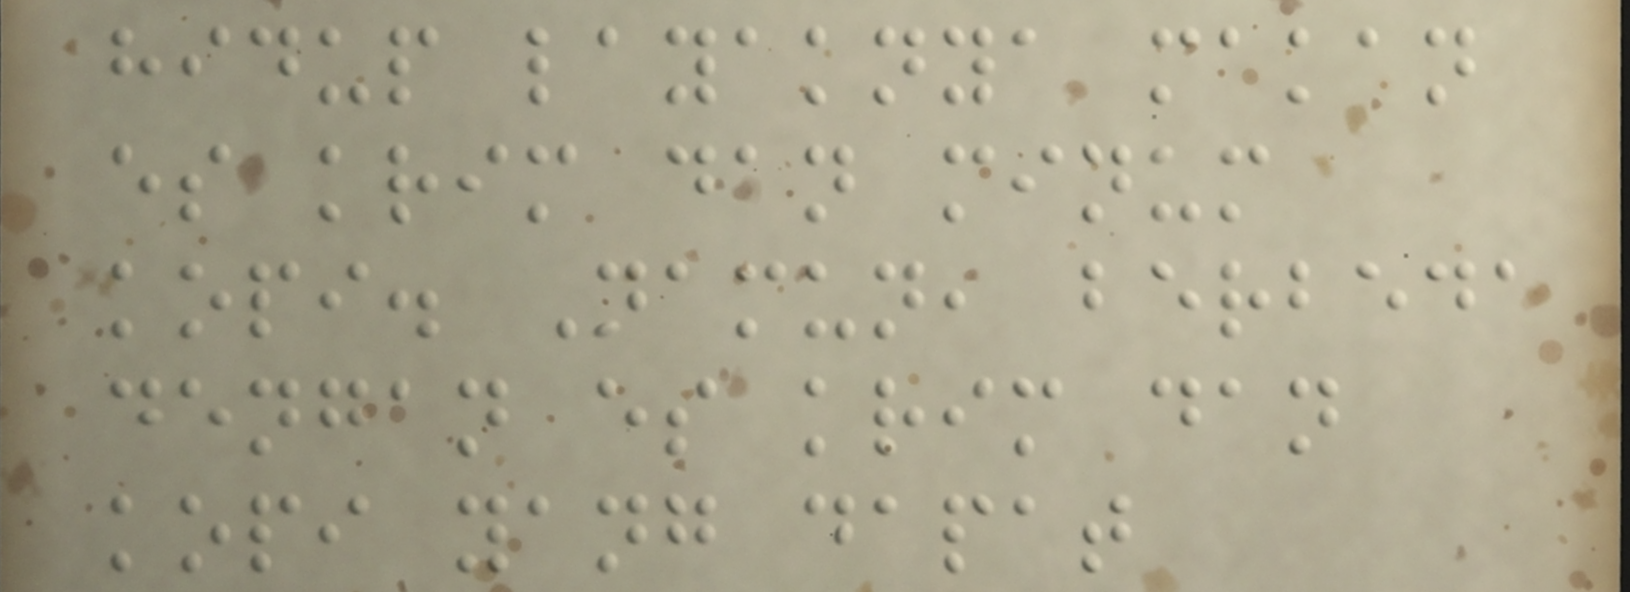hidup layaknya makan
es krim dan minum
kopi. Namun, berbeda
dengan es krim dan
kopi yang dapat
